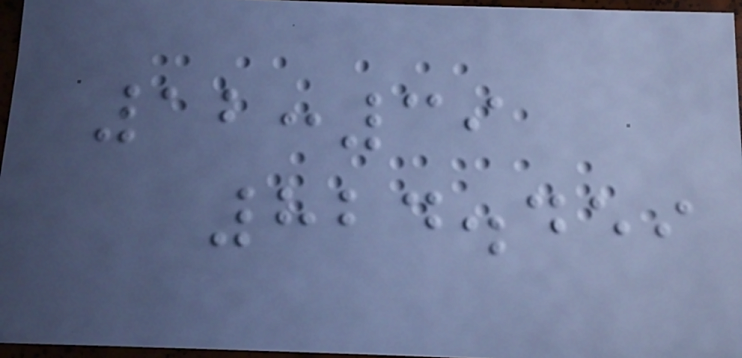12:39
824.459
